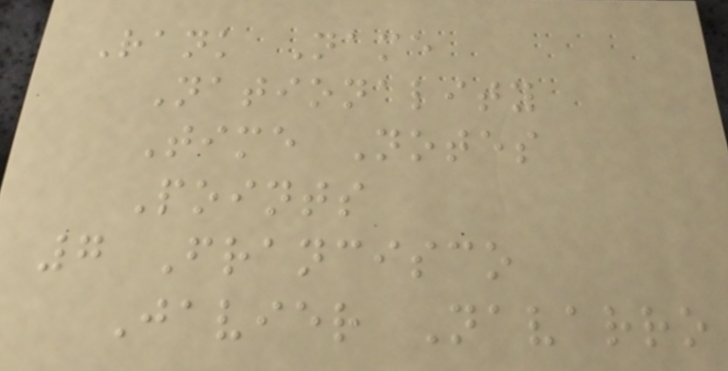Rank Name
Nationality
Time Notes
Points
7 Francisco
Javier Navarro
